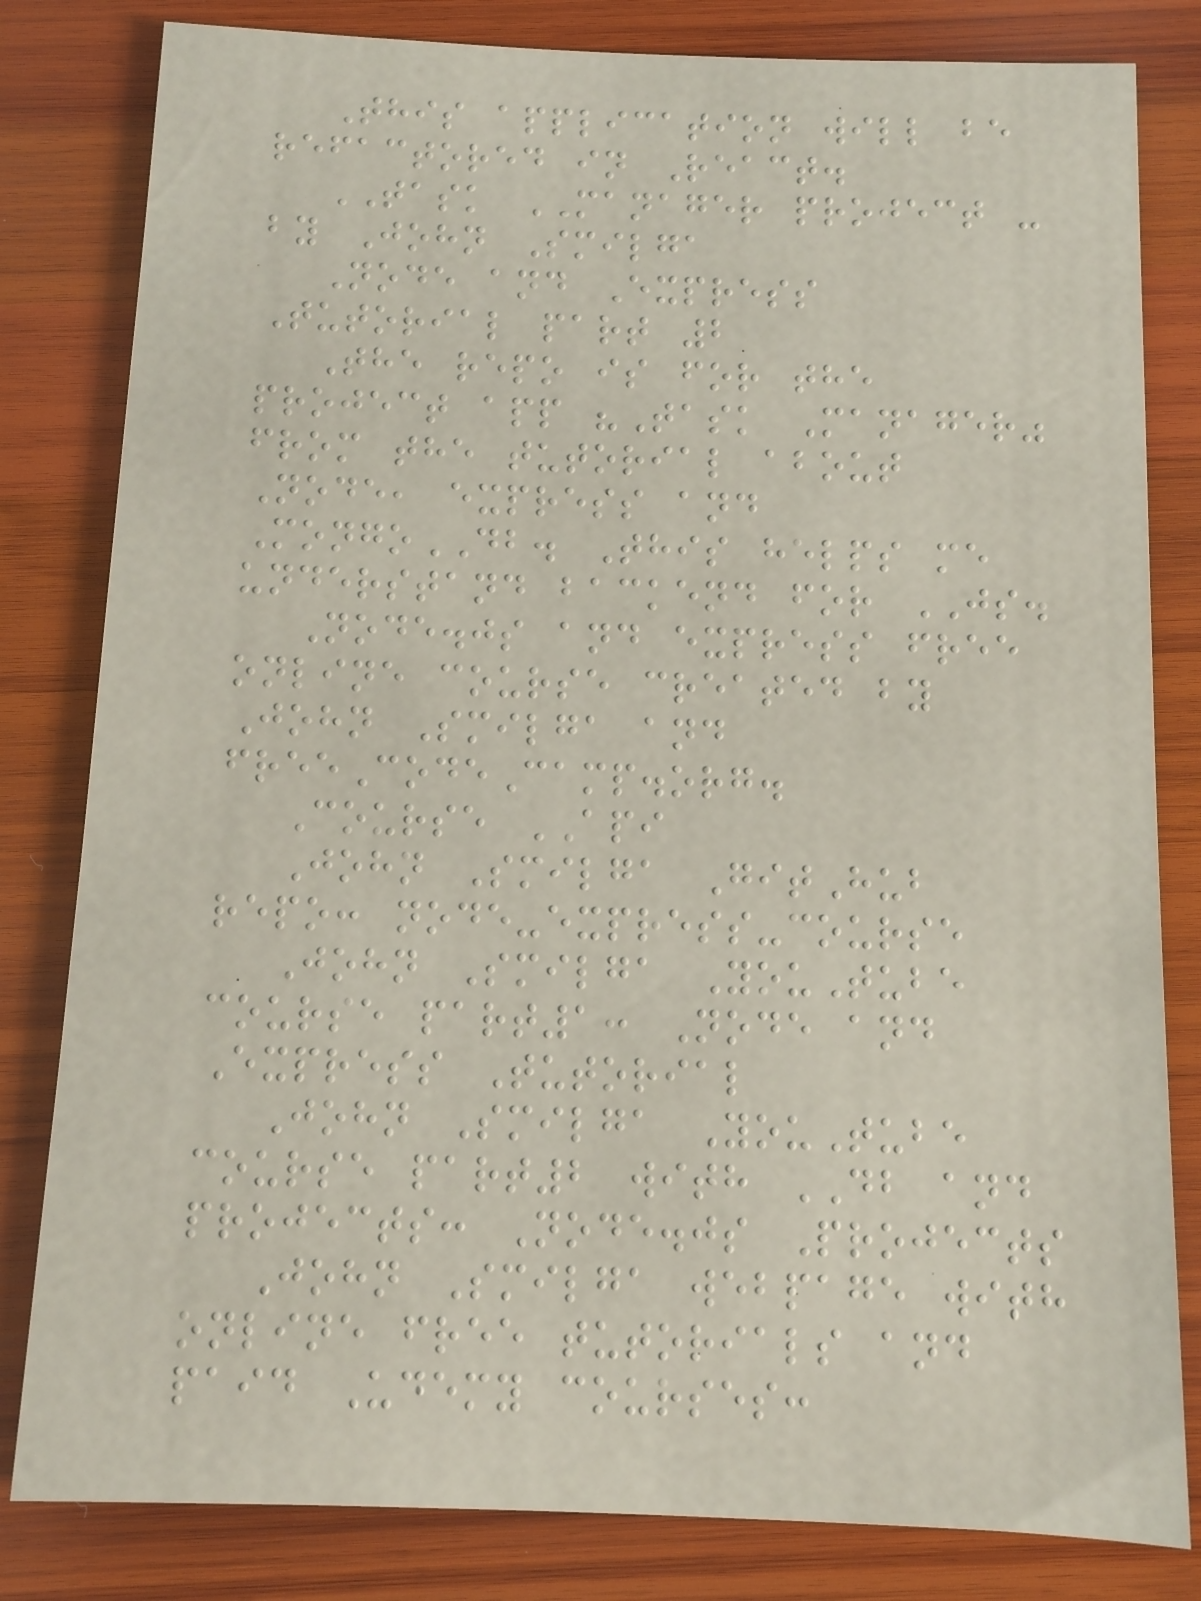This application will be
refactored in React.
TASK MANAGER project -
by John Smilga
Node and Express
Tutorial part 2
The repo is for the
project app "Task Manager"
from the tutorial about
Node, express and
MongoDB. This helps me
understand backend for JS.
Node.js and express free
online course created by
John Smilga and
freeCodeCamp.org.
Course API
John Smilga GitHub
repo: node-express-course
John Smilga YouTube
course part1: Node and
Express Tutorial
John Smilga YouTube
course part2 with DB and
projects: Node.js Projects
John Smilga webpage with
online free tutorials and
paid Udemy courses:
